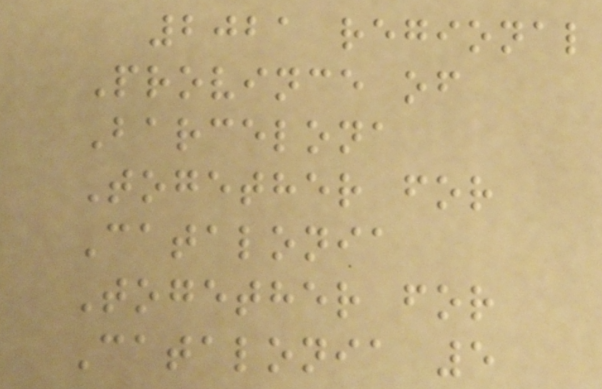2021 regional
Province of
Barcelona
Together for
Catalonia
Together for
Catalonia 5
